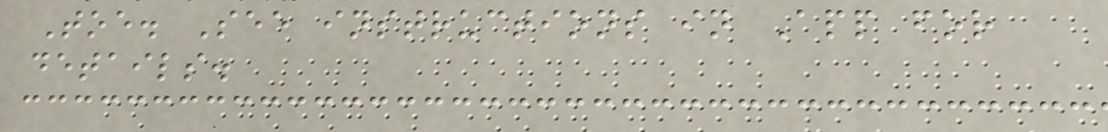Toe. See instructions in App for
details.
